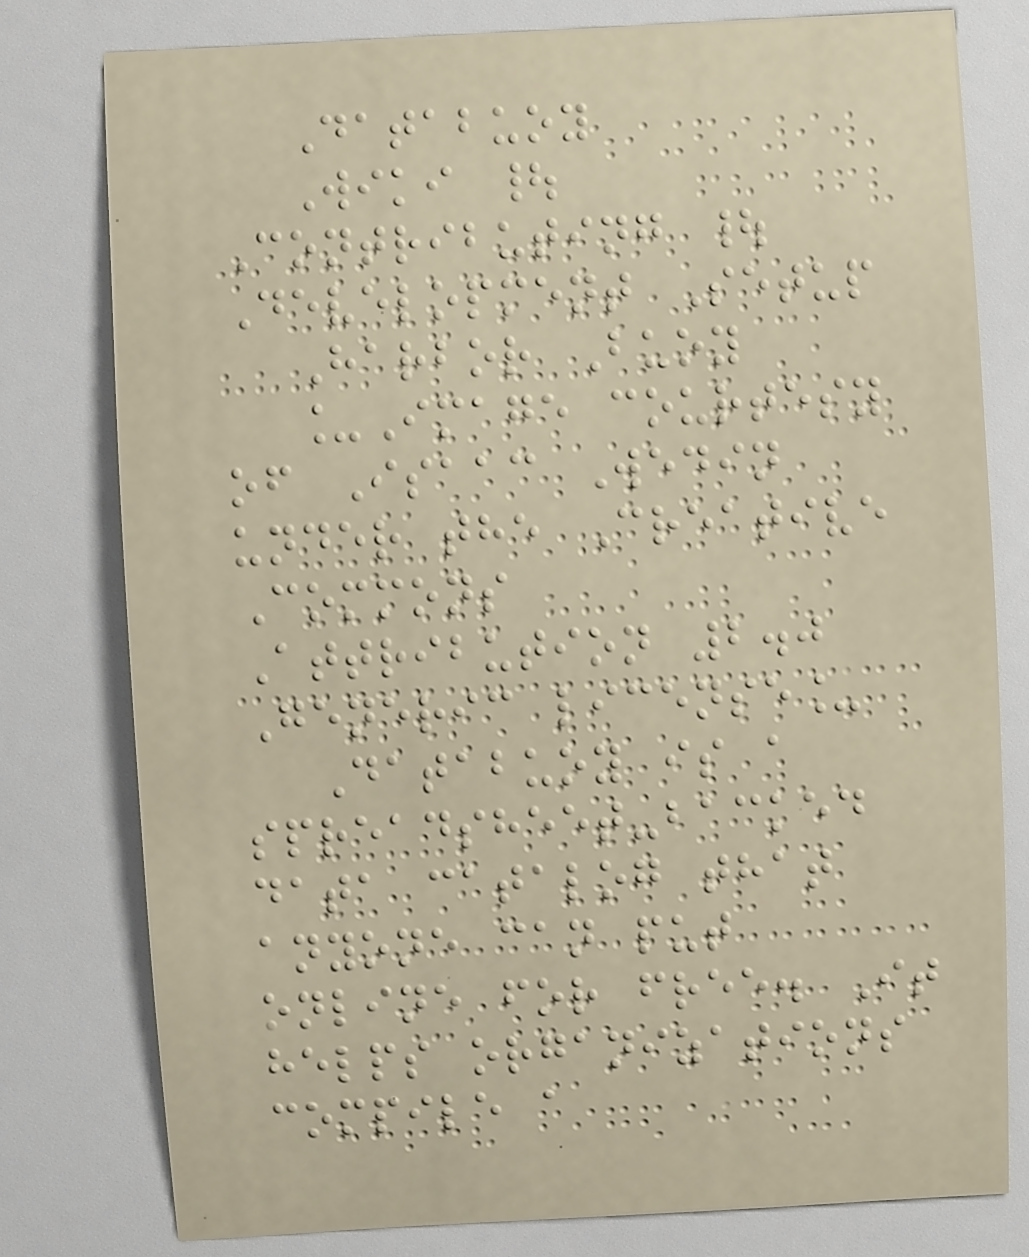Databuoy
Wiki |
Contributing |
Development Setup
Harbor Buoy
_Image courtesy
of Isaac Wedin
under the Creative
Commons
Attribution 2.0
Generic license_
Databuoy is a
spreadsheet-backed
data catalog that
anyone can put
online for free. It
helps organizations
compile a
